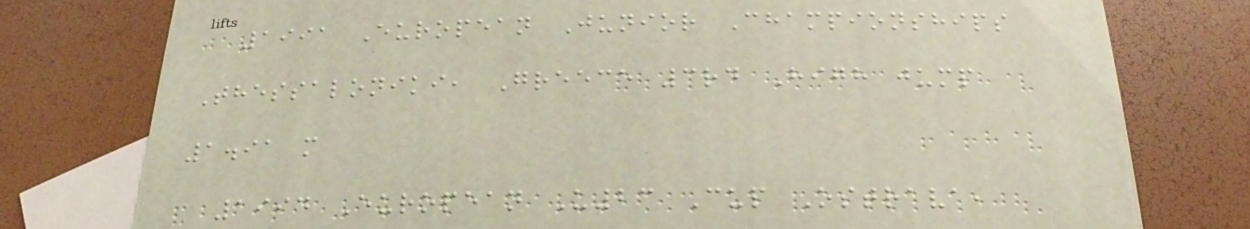1991 European Junior Championships
Thessaloniki, Greece 3rd High jump
1.91 m
1994 European U23 Cup Ostrava,
